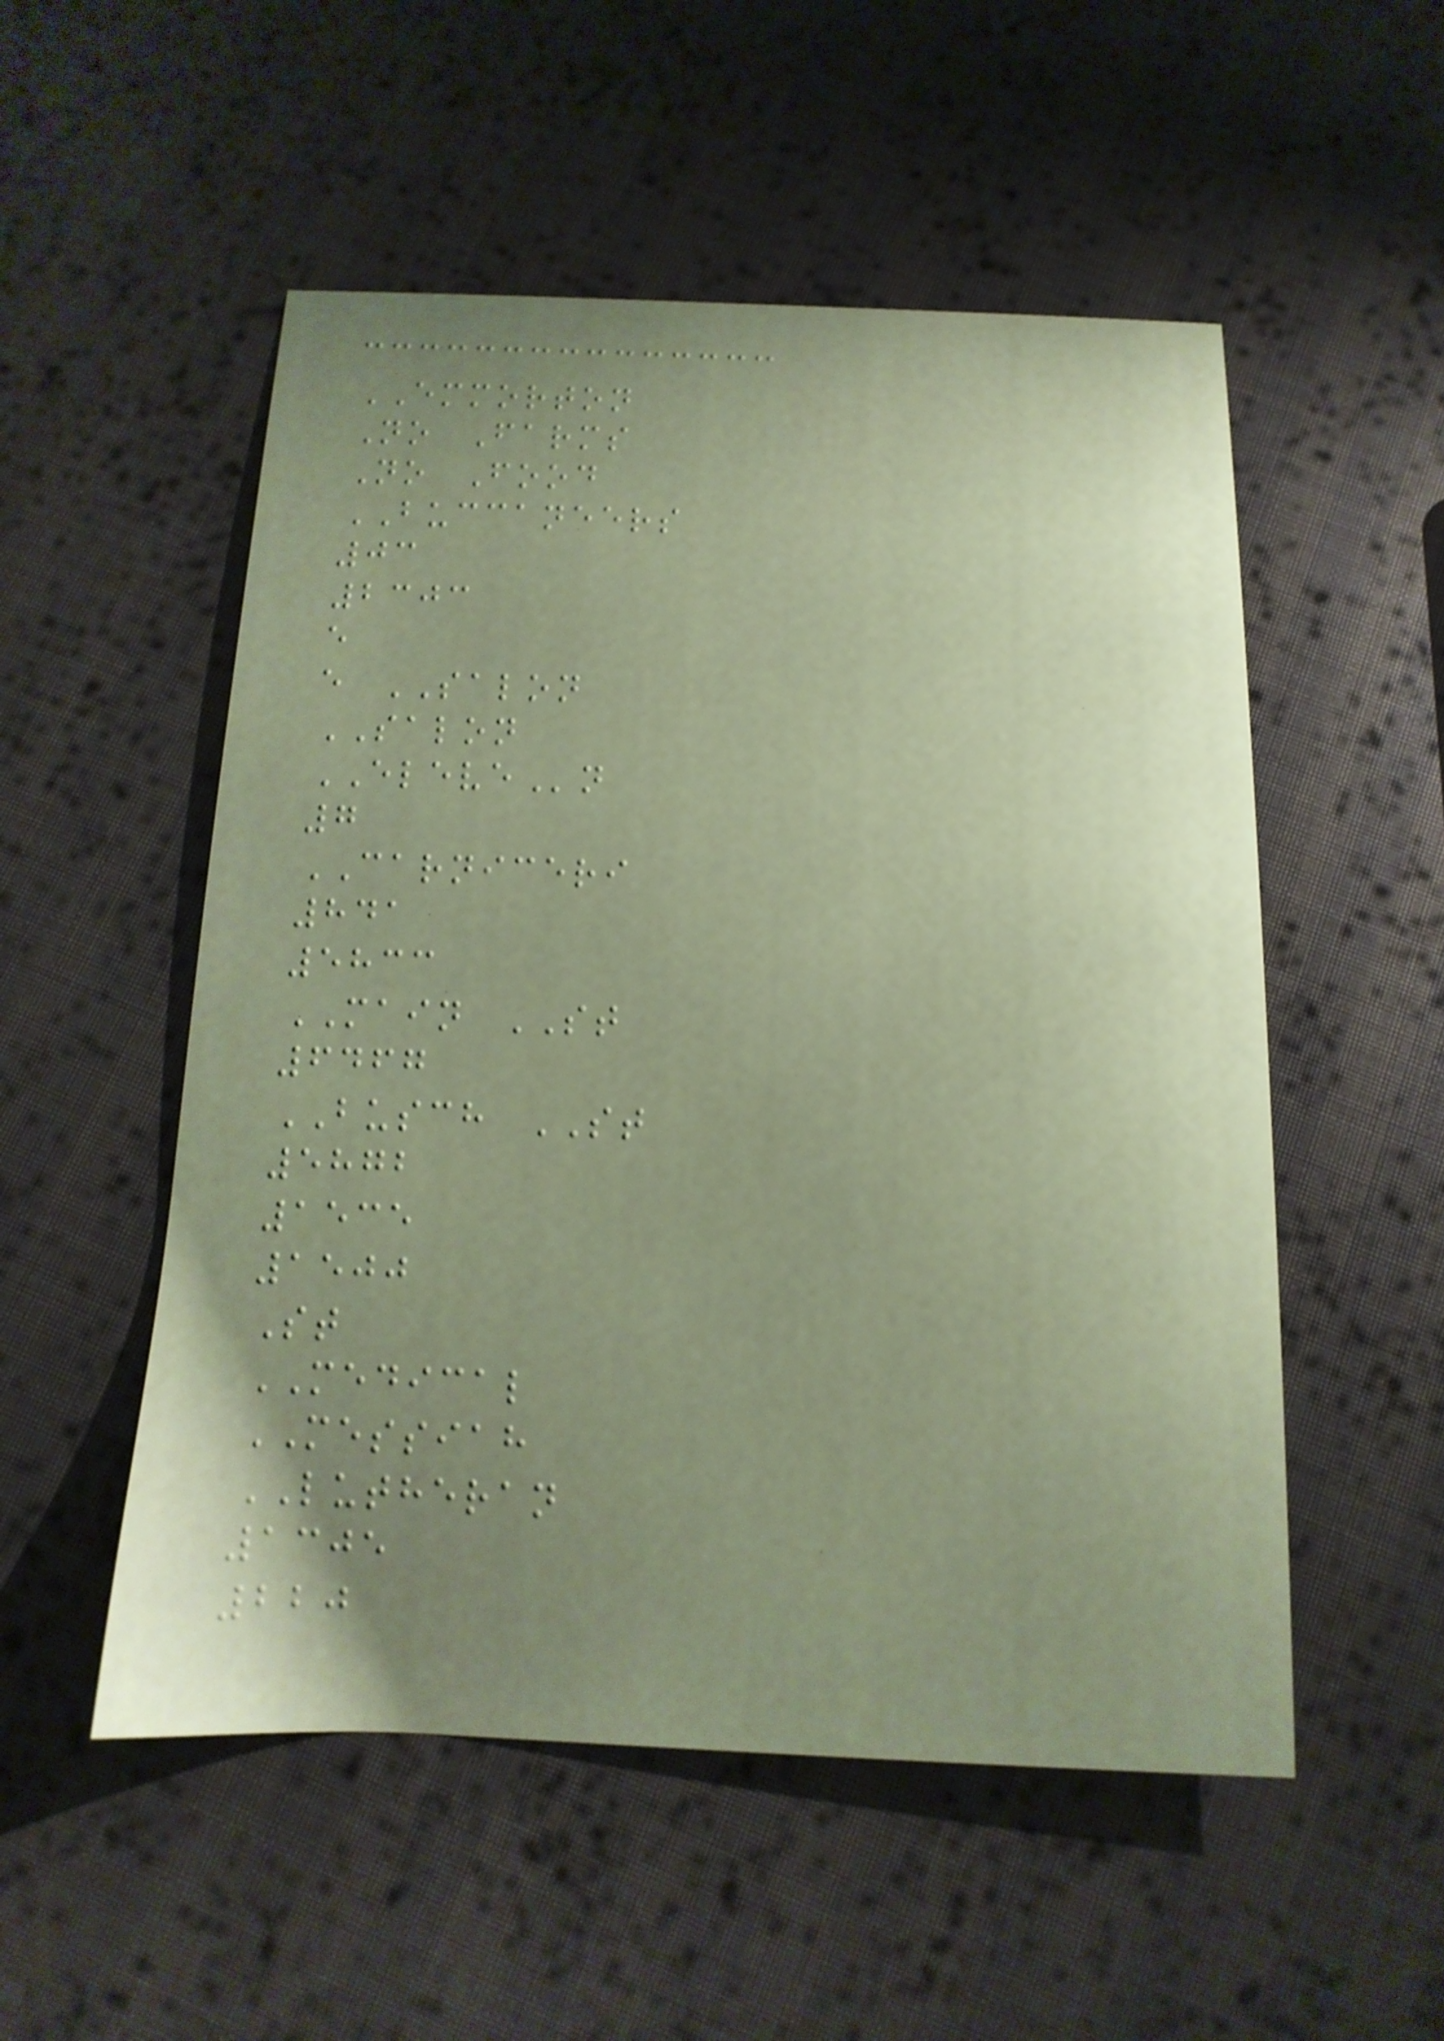EMMORTON
No Farms
No Food
BUCCANEERS
03
2303
e
e SALON
SALON
ELEVEn
7
CARNICERI
841
5833
MAIN ST
6467
BUSCH ST
5872
1535
1500
St
MEDICAL
MESSIAH
LUTHERAN
1305
220
